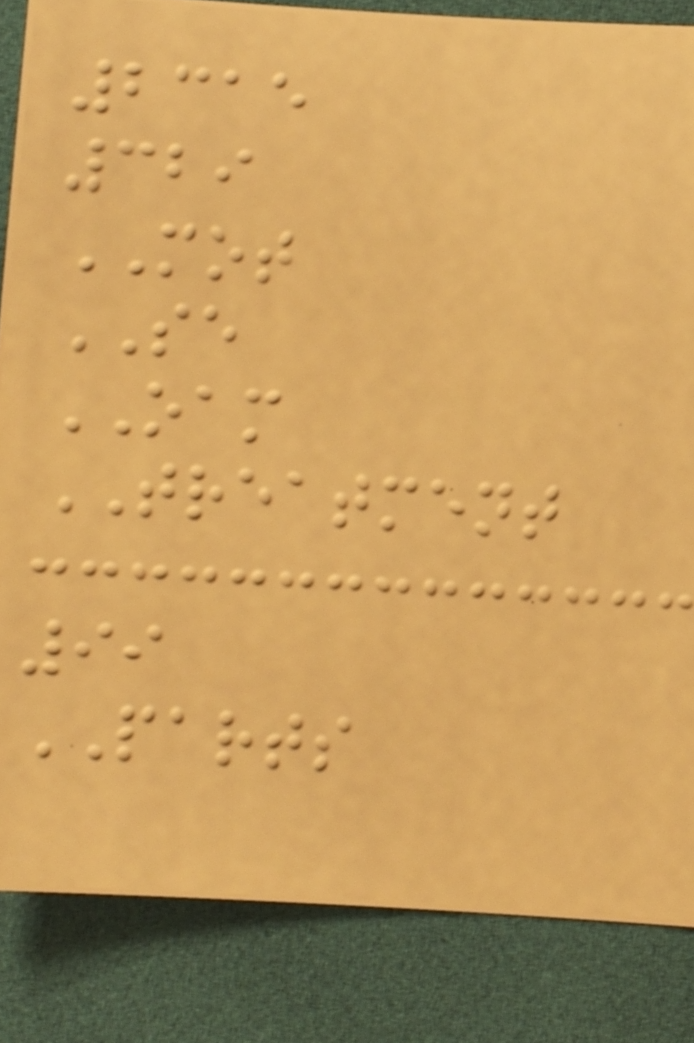2315
329
MOT
SE
OAM
TREATMENT
99
PARTS
